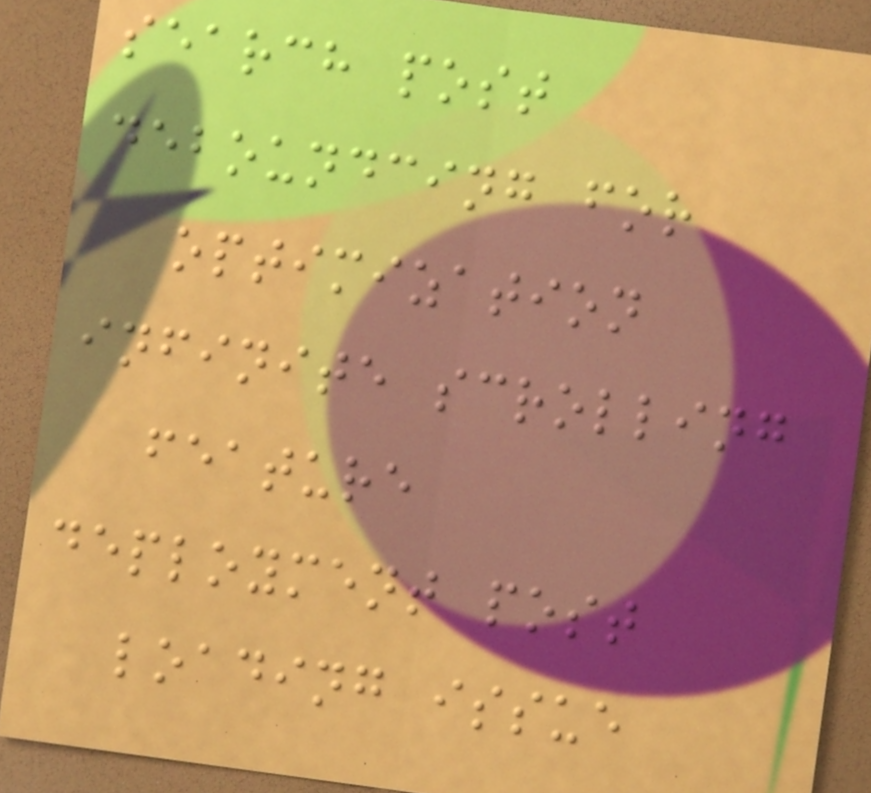search post
deboundcing for
optimization
infinite scrolling
feature
deployment post
loading issue
